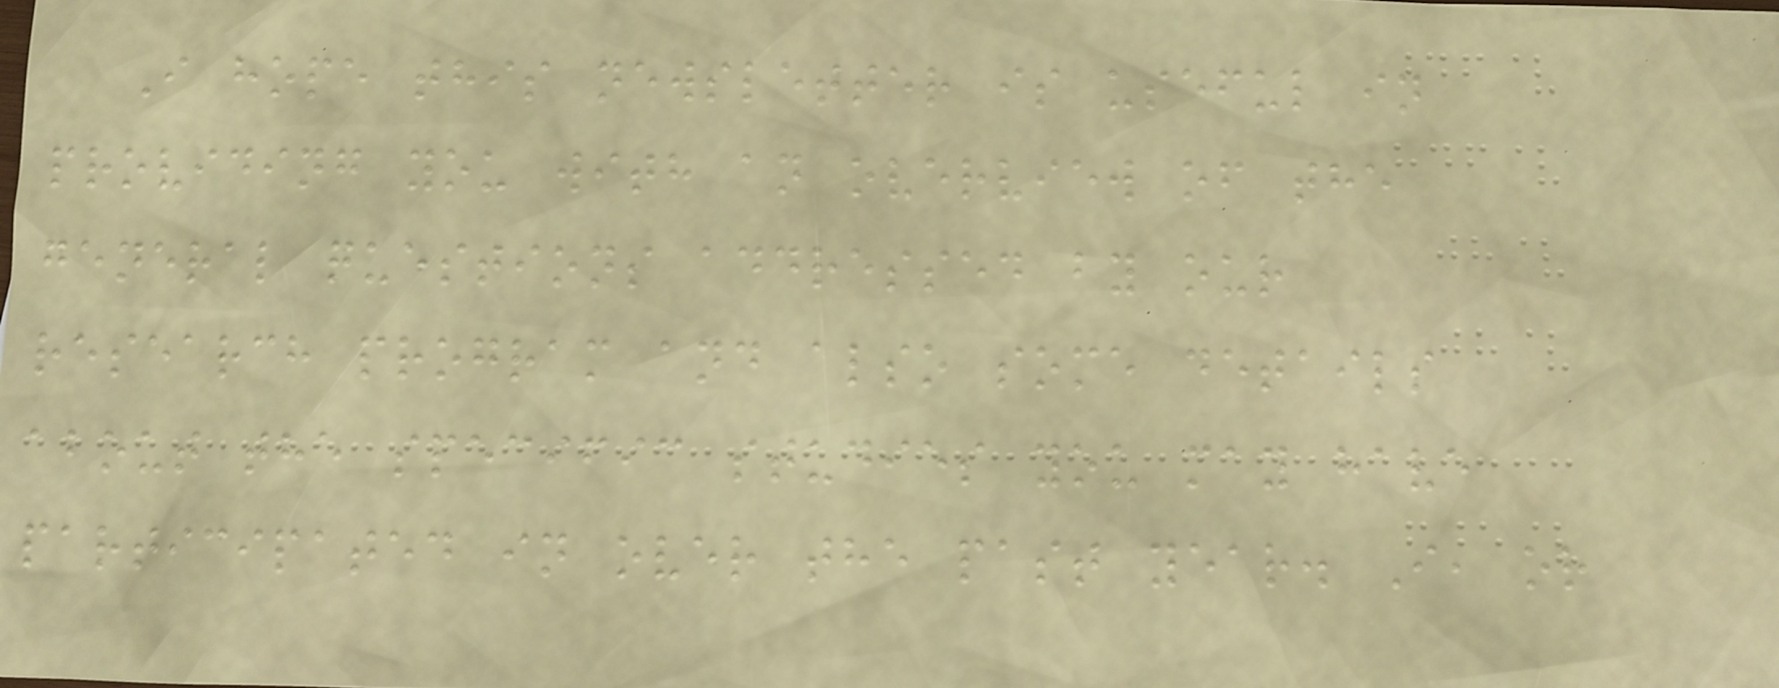I hope this newsletter is useful in
providing you with an overview of the
general questions addressed by our
research program and also some details
about the specific studies you may have
participated in over the past year. I, or
